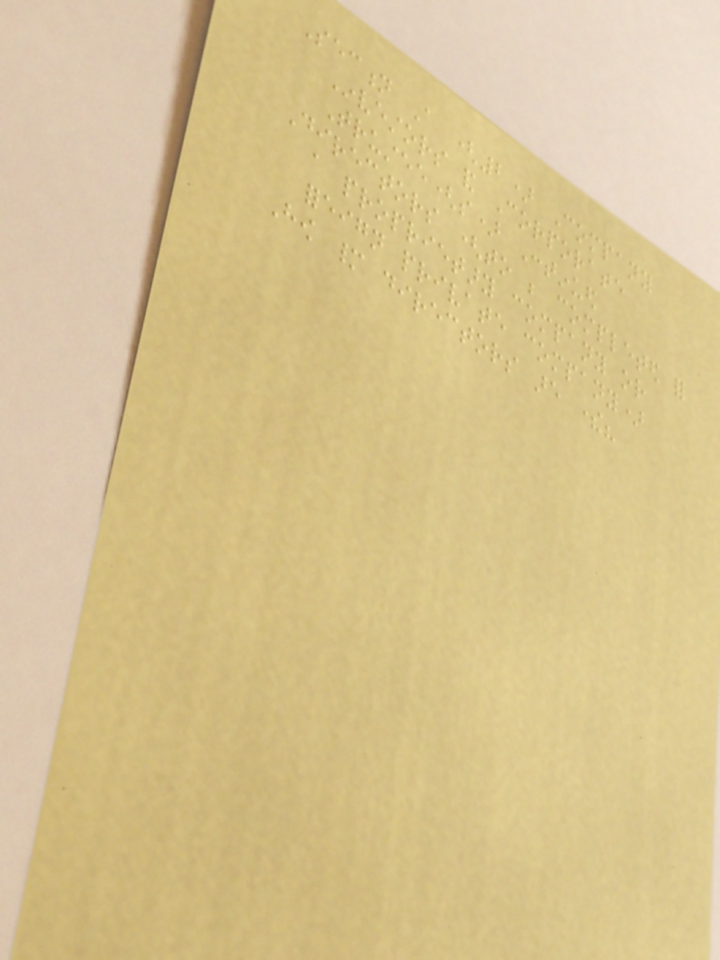Section A (2) Company
Investors and Corporate
Trustee(s) Continued
Directors (to be completed for
a proprietary company or
foreign private company)
How many directors are there?
